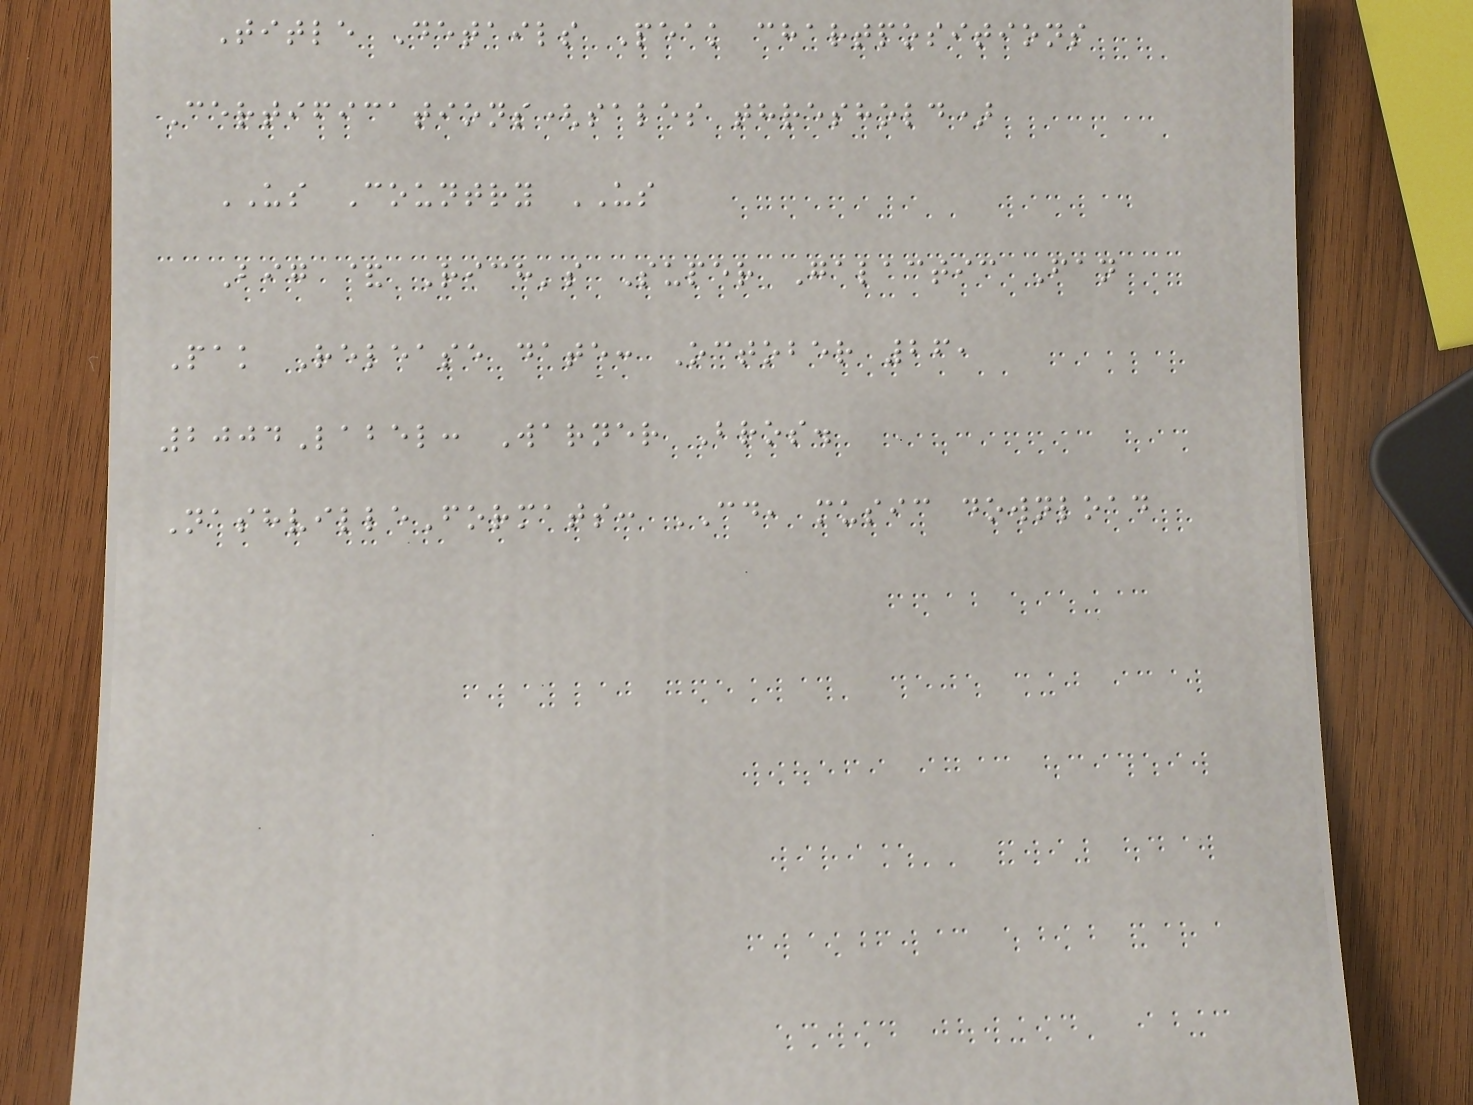Title Details Peak chartpositions
Certifications(sales threshold)
US Country US
Big & Rich's Super Galactic Fan
Pak Release date: October 26,
2004Label: Warner Bros.
NashvilleFormats: CD, music download
